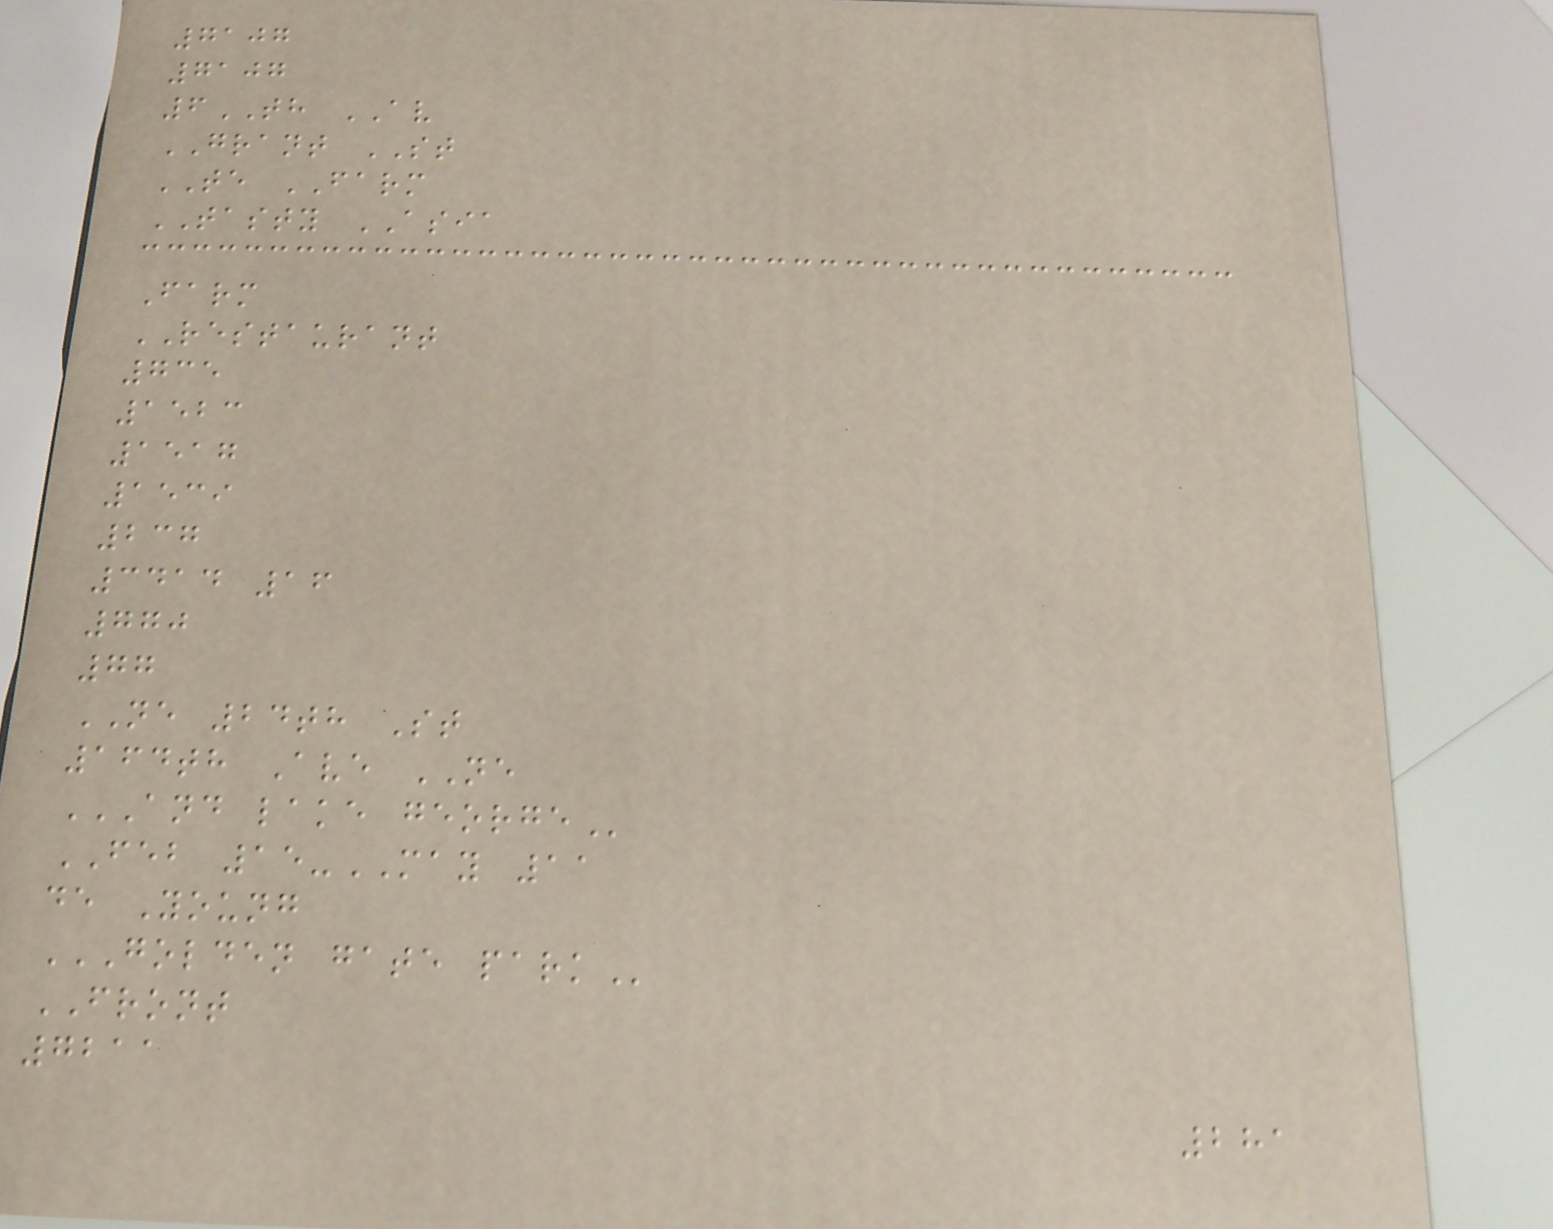7107
7107
6TH AV
GRANT ST
TE FARM
TASTY ASIA
Farm
RESTAURANT
735
1523
1517
1539
237
3414 16
770
77
NE 24th St
164th Ave NE
AND LAKE GEORGE
FEB 15-MAY 11
de Young
GOLDEN GATE PARK
FRONT
7211
281
